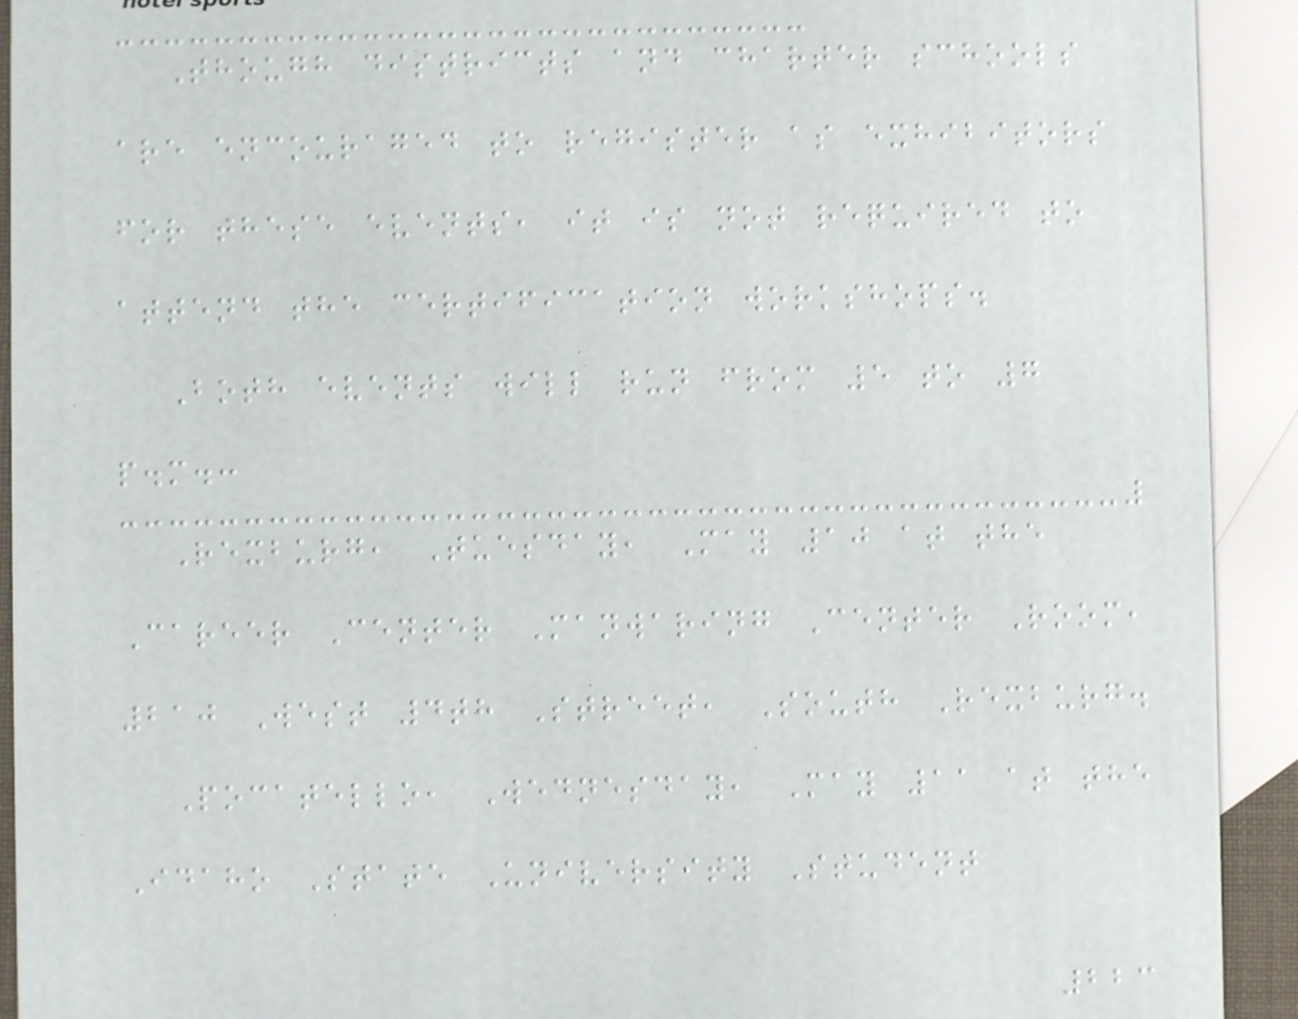Though districts and charter schools
are encouraged to register as exhibitors
for these events, it is not required to
attend the certification workshops.
Both events will run from 5 to 7
p.m.:
Rexburg, Tuesday, May 10 at the
Career Center Manwaring Center Room,
210 West 4th Street, South Rexburg.
Pocatello, Wednesday, May 11 at the
Idaho State University Student
223
